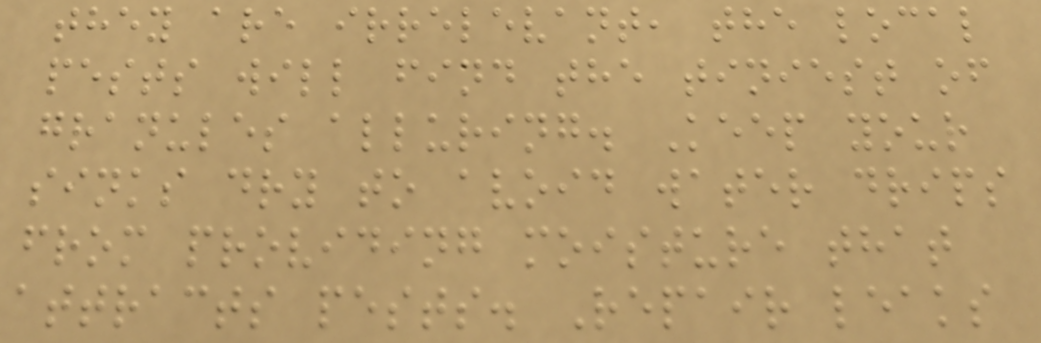they are irrelevant, the local
pests will find the tiniest of
granules alluring. Keep your
sinks dry to avoid water drips
from providing moisture that
attracts pests. Repair leaks
